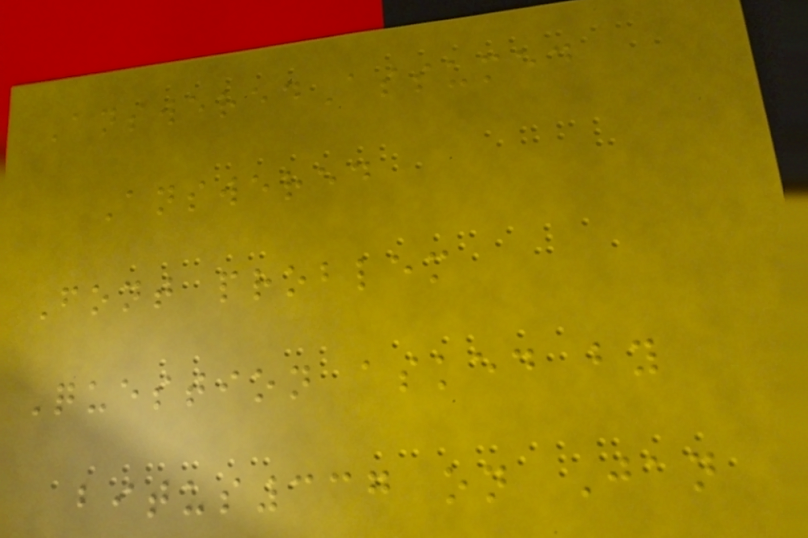AnsweredAssumed
Answered
Font problem
Question asked by
bitus337 on Jan
